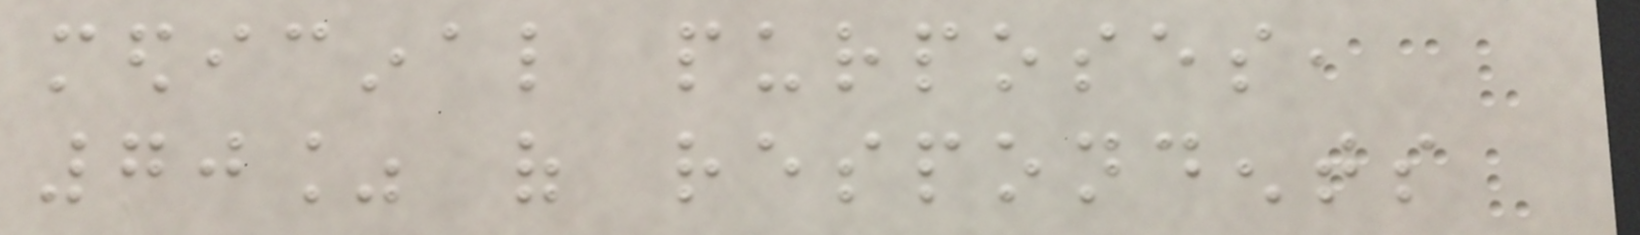medicinal purposes,
70% of respondents
